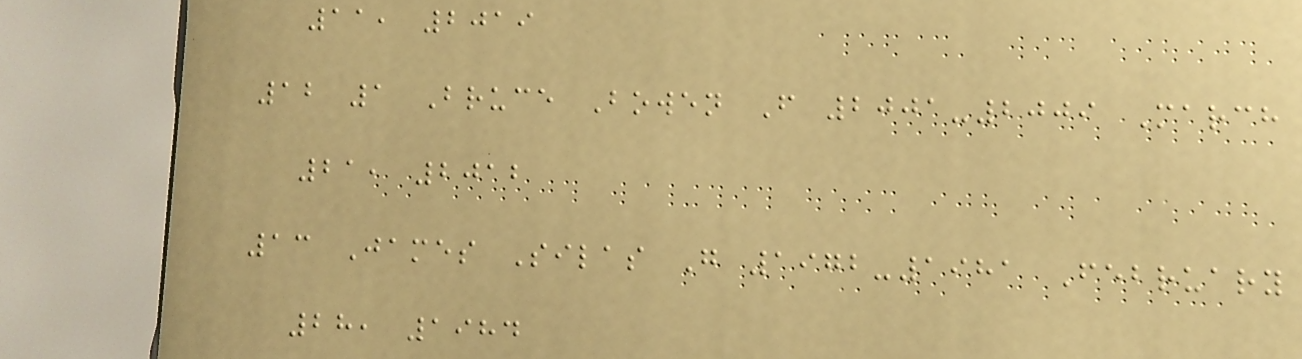11, 2019
12 1 Bruce Bowen F 2001-2009 March
21, 2012
13 James Silas G 1972-1981 February
28, 1984
